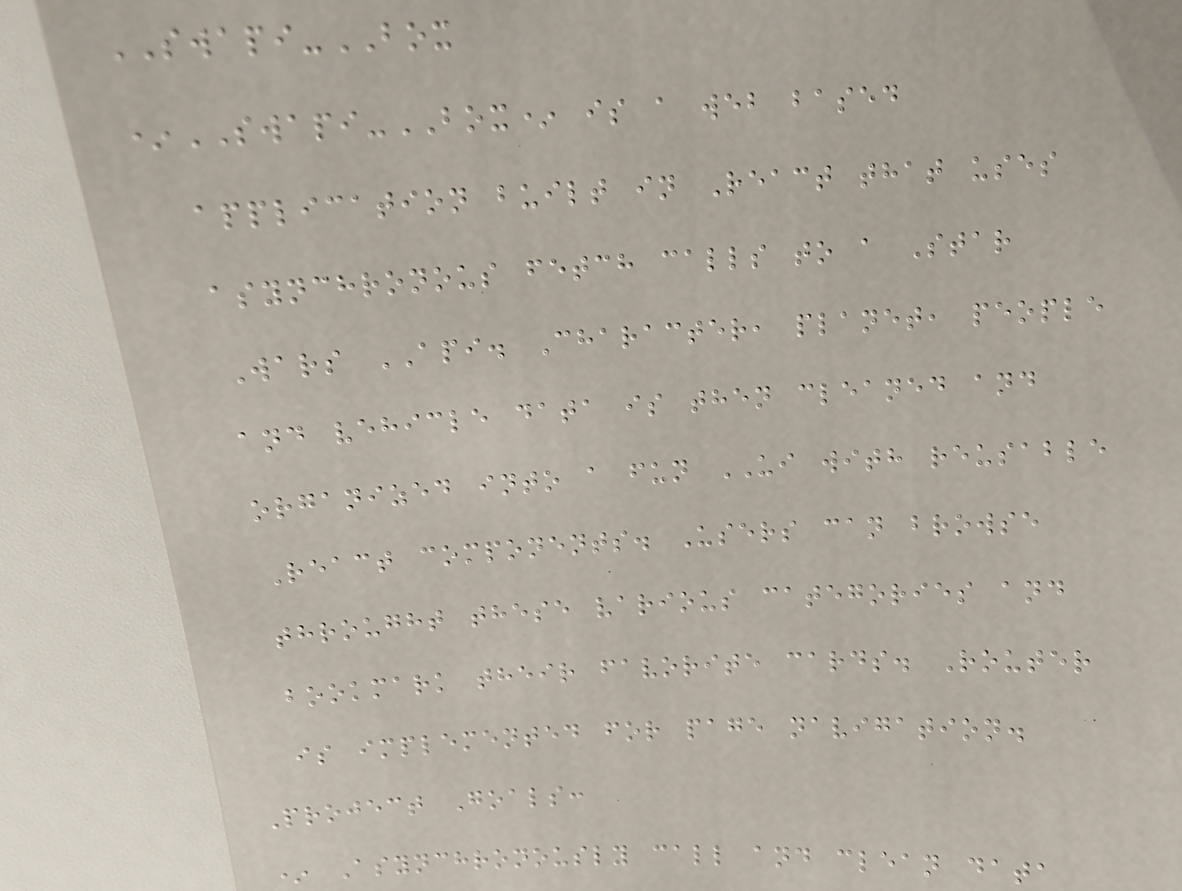SWAPI-BOX
*SWAPI-BOX* is a web based
application built in React that uses
asynchronous fetch calls to a Star
Wars API. Character, planet, people
and vehicle data is then cleaned and
organized into a fun UI with reusable
React components. Users can browse
throught these various categories and
bookmark their favorite cards. Router
is implemented for page navigation.
Project Goals:
* Asynchronously call and clean data
